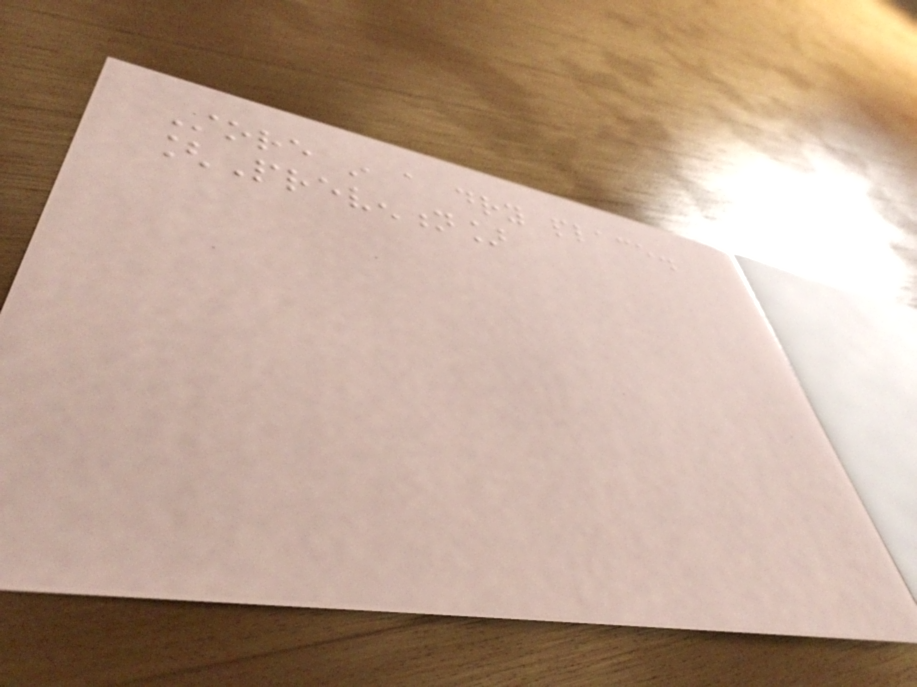Store in a dry place.
[Prevention]
